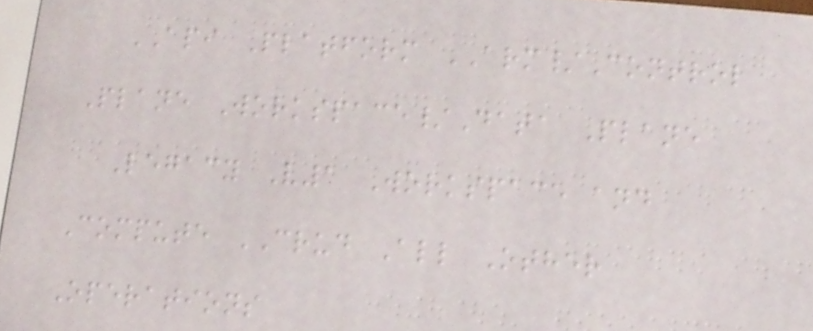API Platform ARM/Control
Plane Workspace/Data Plane
Legacy V1 Workspace and
Compute CRUD All Other
Operations
